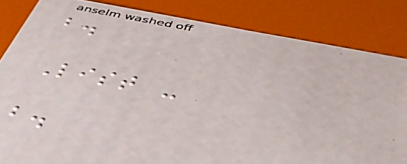b.
List -
b.
